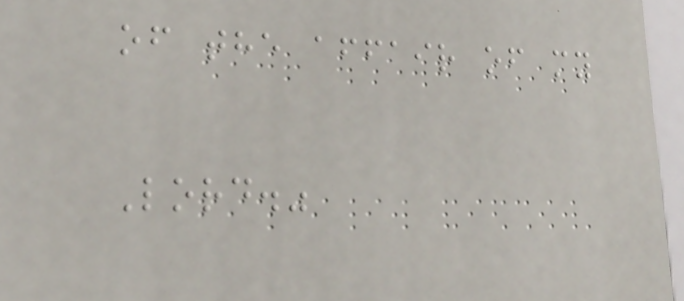of the affair of my
Lord."
